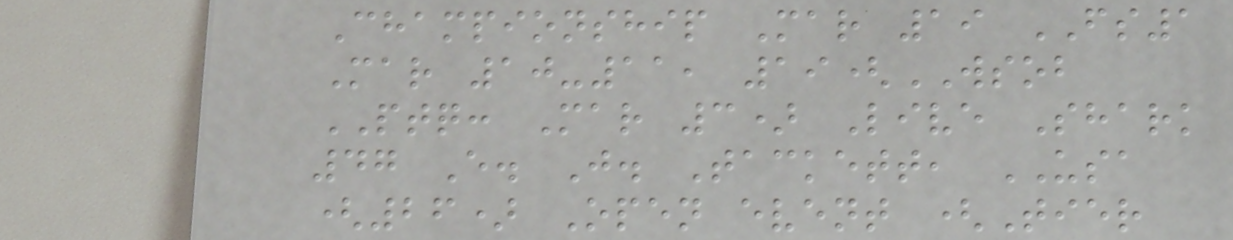Championship Mar 19 FS1
Mar 10-11, 19(WSOB
PTQ: Mar 3) Live Shark
47 E. J. Tackett, USA
(26) Open event (Tier
